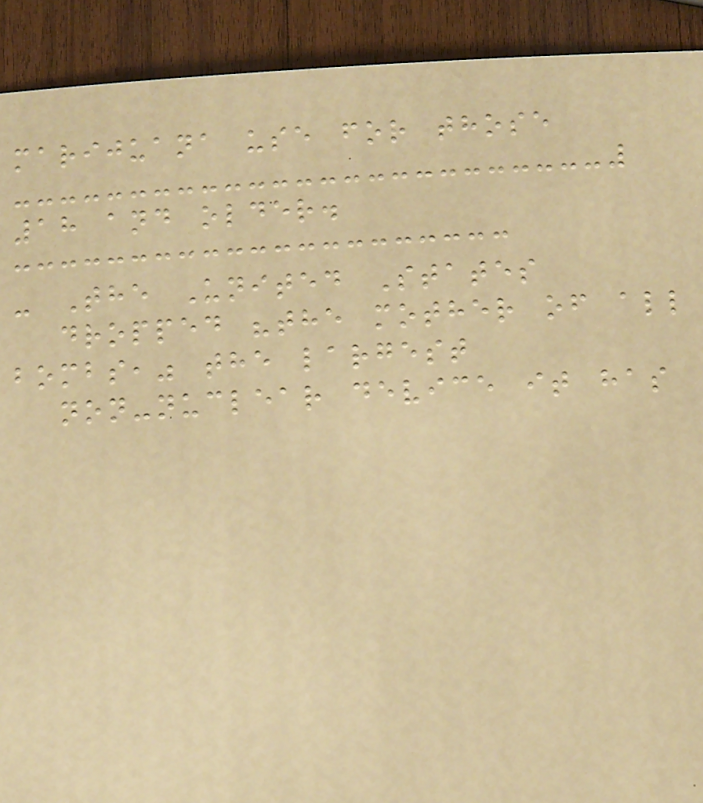marijuana use for those
18 and older.
- The United States
dropped "the mother of all
bombs," the largest
non-nuclear device it has
